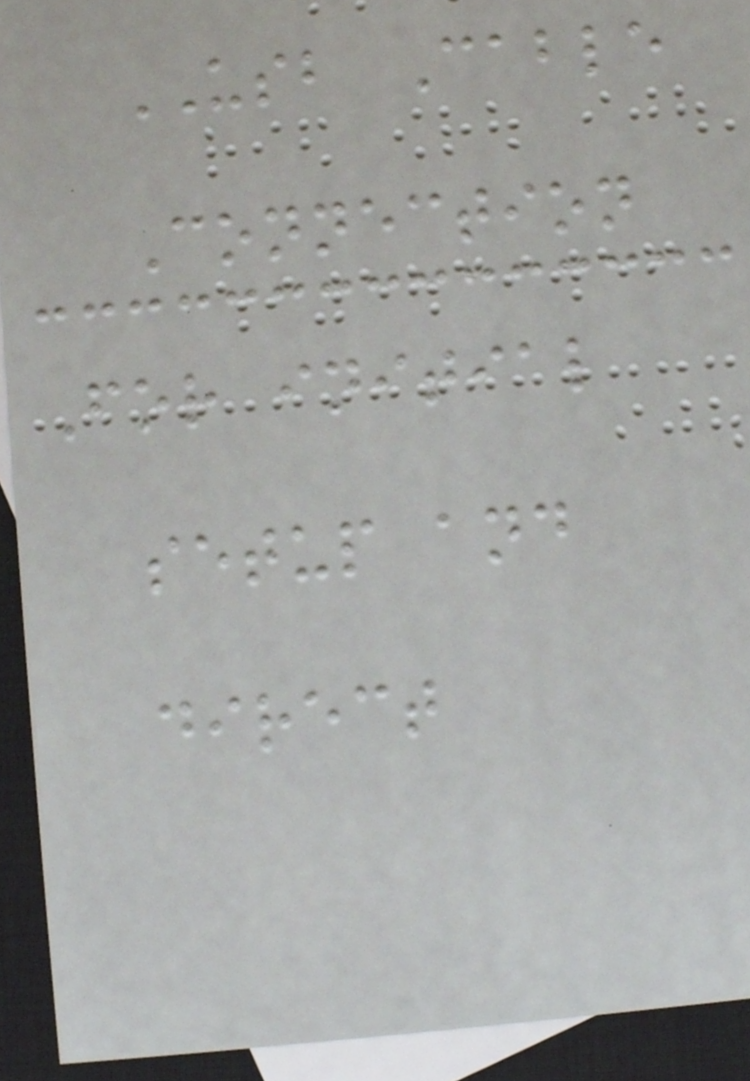USB Cable
Connection
For initial
setup and
direct
